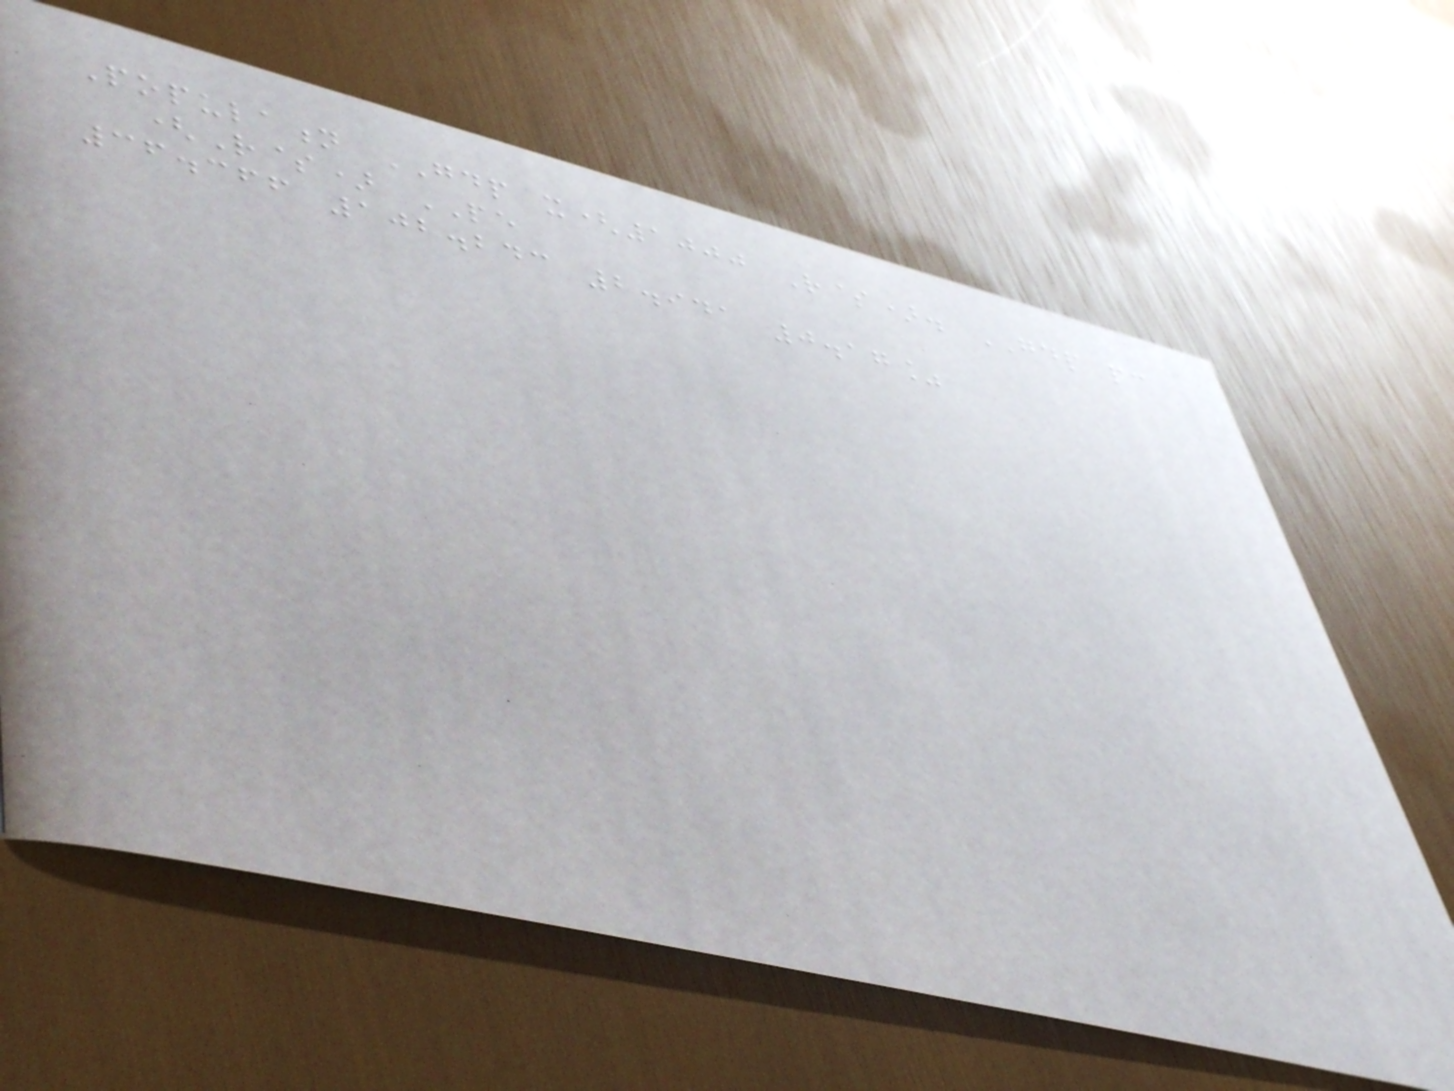Population GDP x(1000 R$). GDP pc
(R$) PE
36.366 102.243 2.941 0.17%
